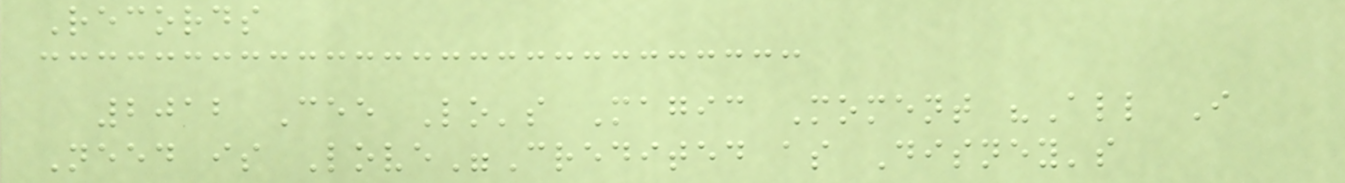Records
2012 Cee Lo's Magic Moment "All I
Need is Love"Credited as Disney's
